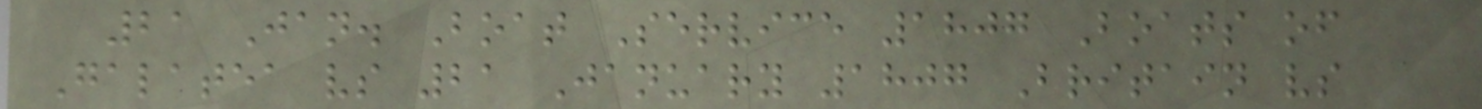21 Jan. Boat Service 1807 Boats of
Galatea vs 21 January 1807 Britain vs
